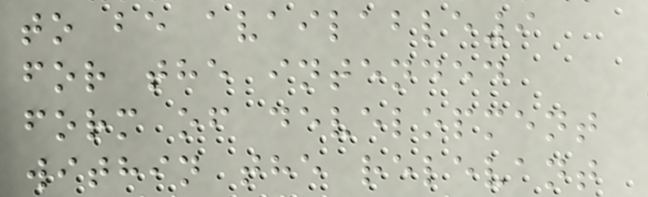to be available9
for the intended
form of development
within the relevant
